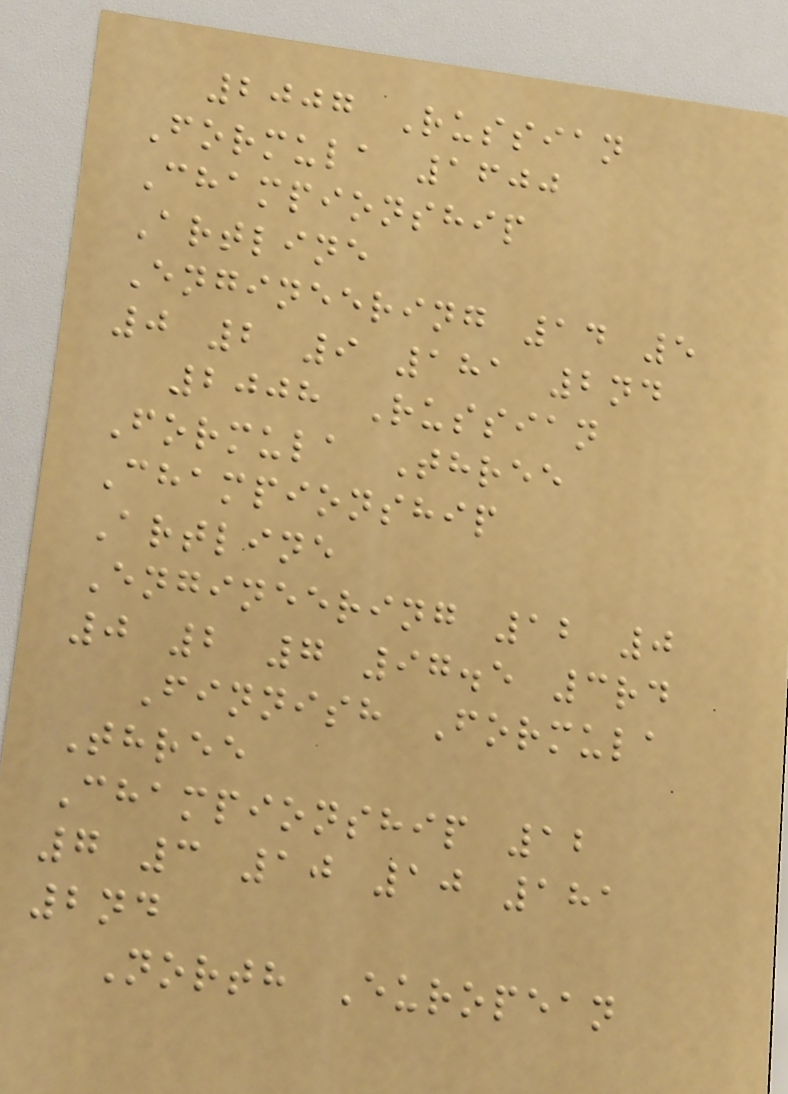2007 Russian
Formula 1600
Championship
Artline
Engineering 14 5
0 2 9 181 2nd
2008 Russian
Formula Three
Championship
Artline
Engineering 12 0
0 2 7 97.5 3rd
Finnish Formula
Three
Championship 12
7 3 10 10 181
2nd
North European
